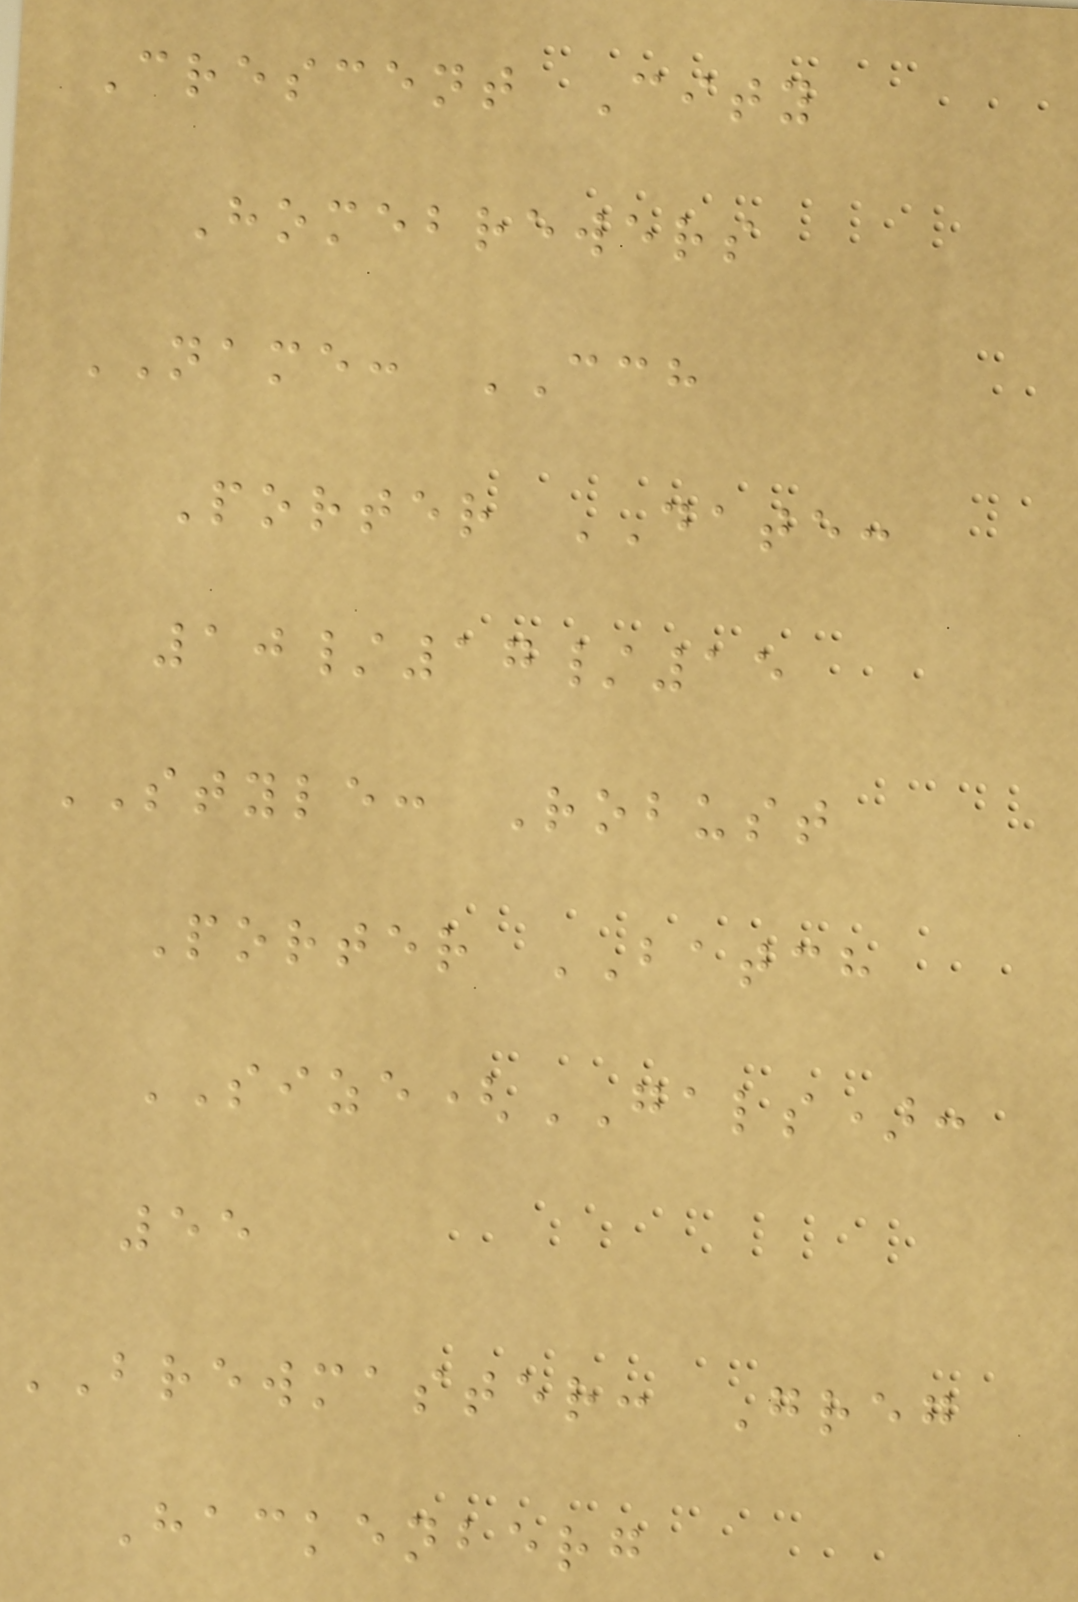Crescent City
Homebrewers
NAME: CCH
Porter DATE:
10/17/15
STYLE: Robust
Porter BATCH
SIZE(GALS):
55
BREWMASTER: Greg
Hackenberg
